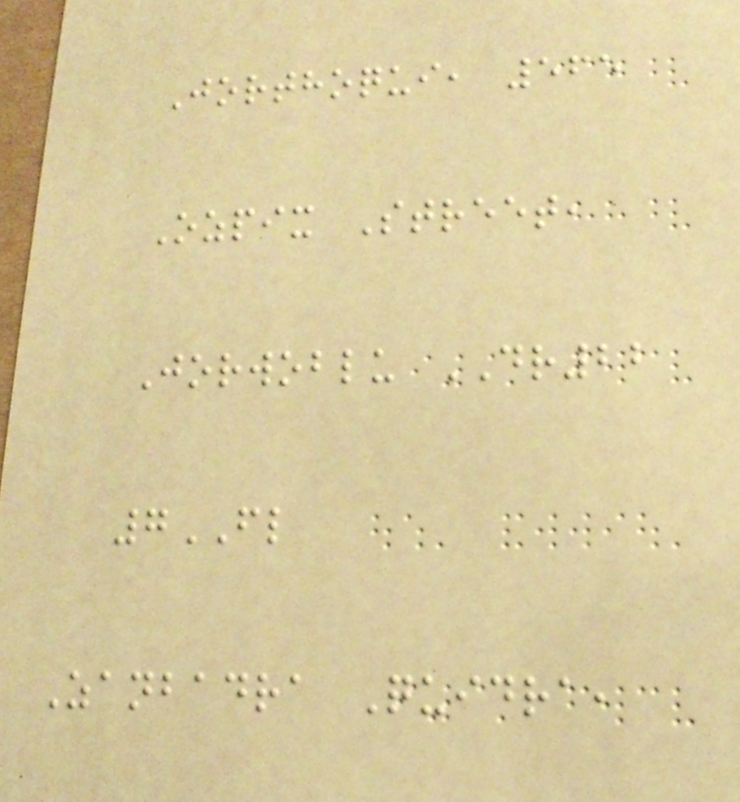Jorthoqui, 565
Ozpix Street,
Jorwoblu DR22
7FL
Zanbadra Quidra,
